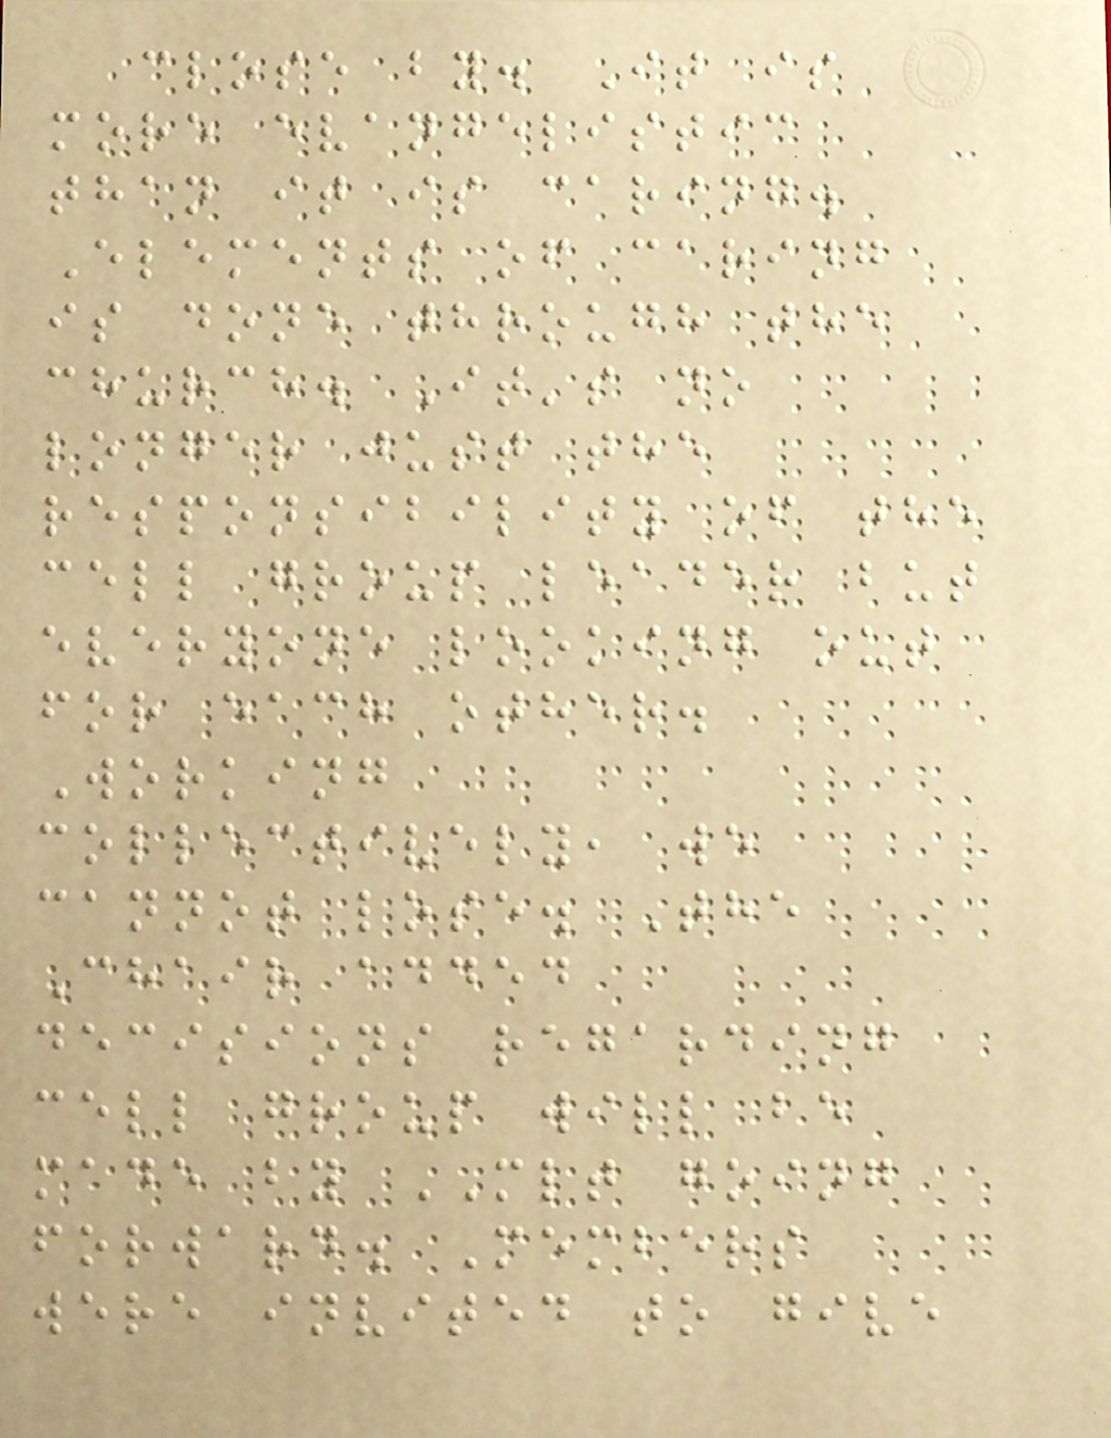close by. It is
more evangelistic
than it is caring.
Elements of caring
is done through the
church. It's no
longer just the
responsibility of the
cell group leader but
everyone looking out
for each other.
Working
collectively, we
cannot lose. The
Chair added
decisions regarding
cell group will be
made by MLT going
forward. Members
were invited to give
